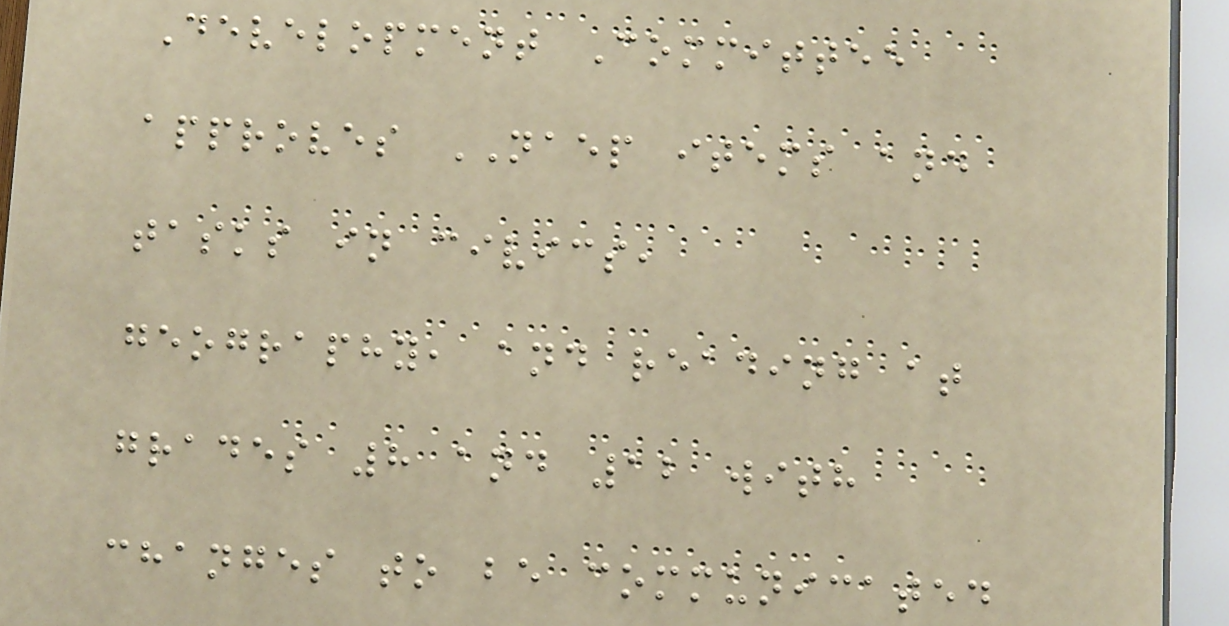Development Committee
approves NAEP items and
tasks in civics,
geography, and reading at
grades 8 and 12 with
changes to be communicated
